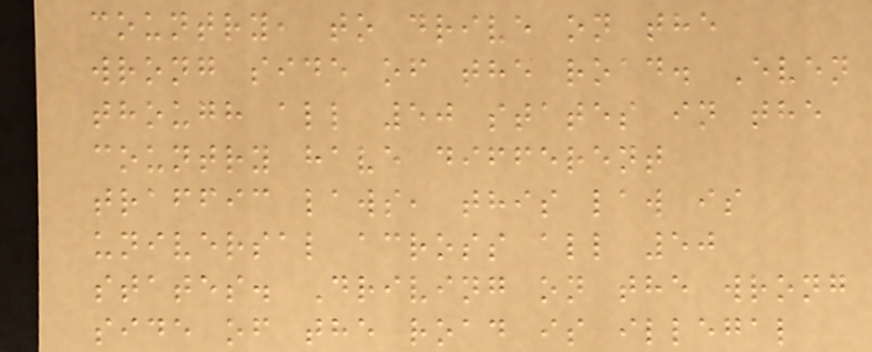country, to drive on the
wrong side of the road. Even
though all 50 states in the
country have different
traffic laws, this law is
universal across all 50
states. Driving on the wrong
side of the road is illegal
